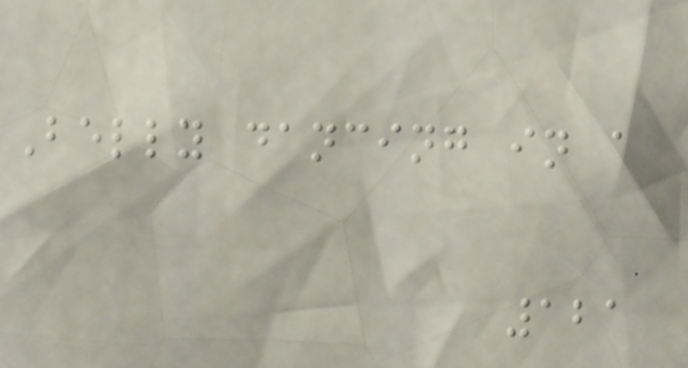Belly dancing in a
121
